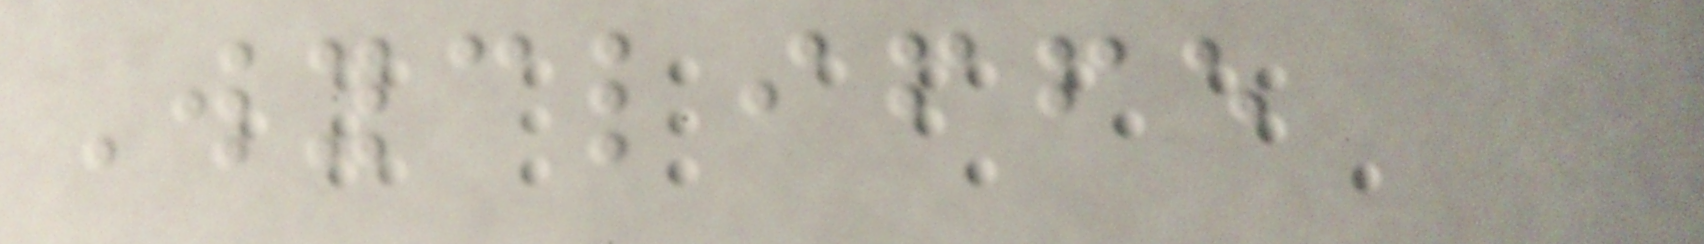Wycliffe
